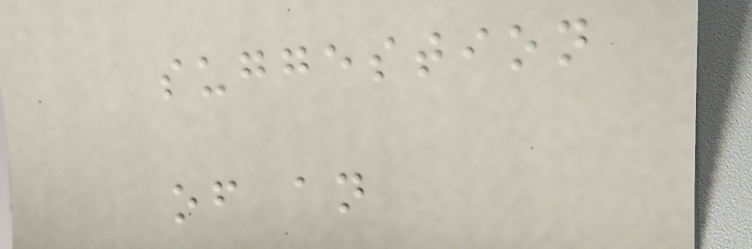suggestion
of an
